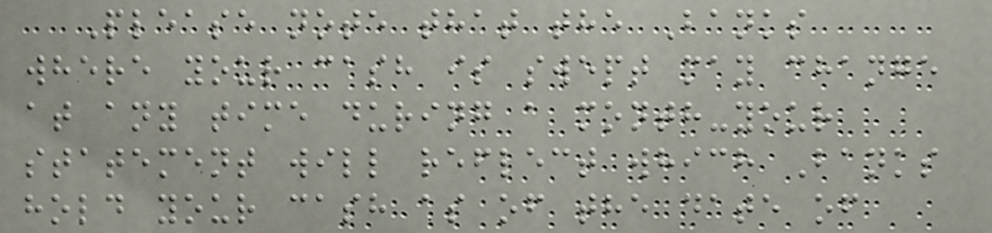Please note that the Banks
where your cash is swept may change
at any time during a month-your
statement will reflect which Banks
hold your cash as of the date of
